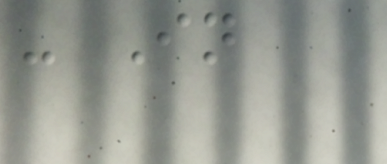- In
